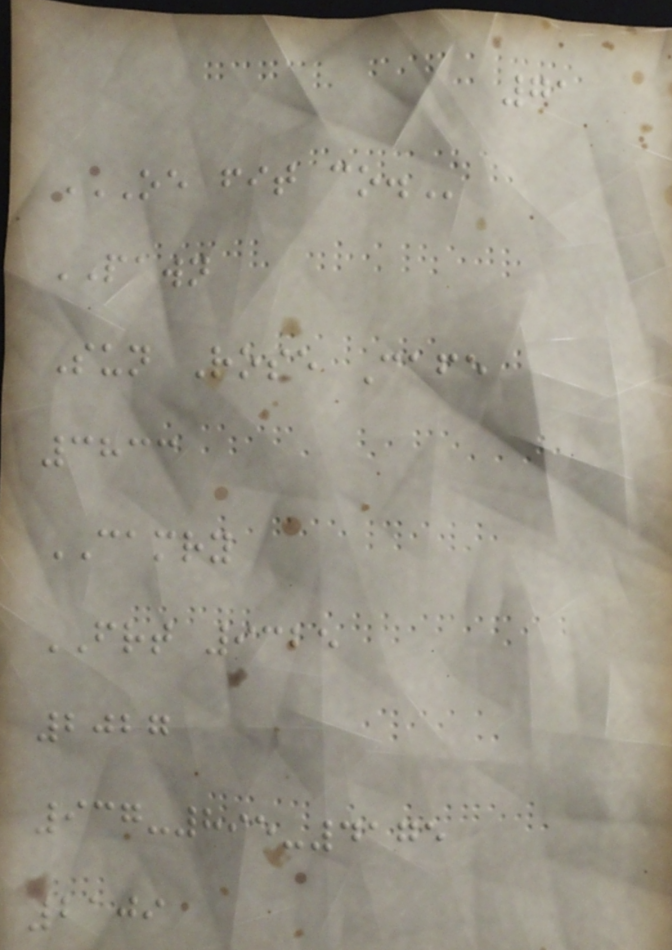71
OE FIT CO.
PAWN
Sun Rose Cafe
3833
CAMRY
FRT 9325
2027
937-895-4175
2109
